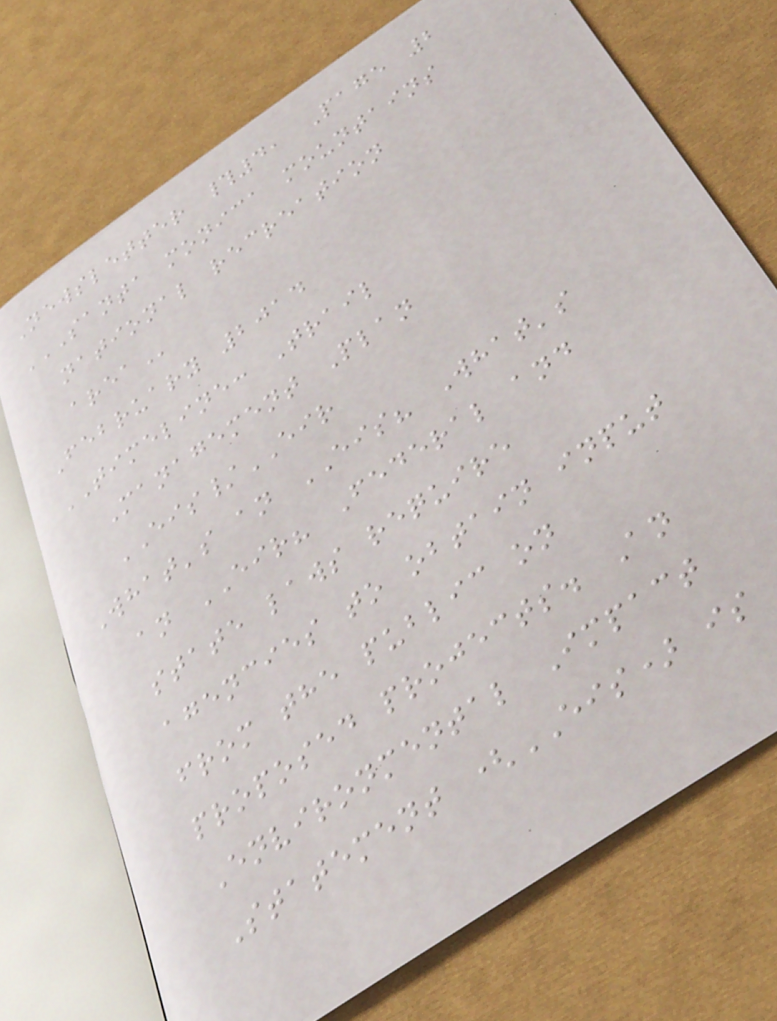Newsletter #4, Page 2
SANTA MONICA MOUNTAINS
NATIONAL RECREATION
AREA
February 2014
TIMELINE: Trail
Management Plan
EIS/EIR
What's an EIS? What's
an EIR? Federal and
state laws require
agencies to obtain input
from the public on
proposed projects. An
Environmental Impact
Statement (EIS) is
